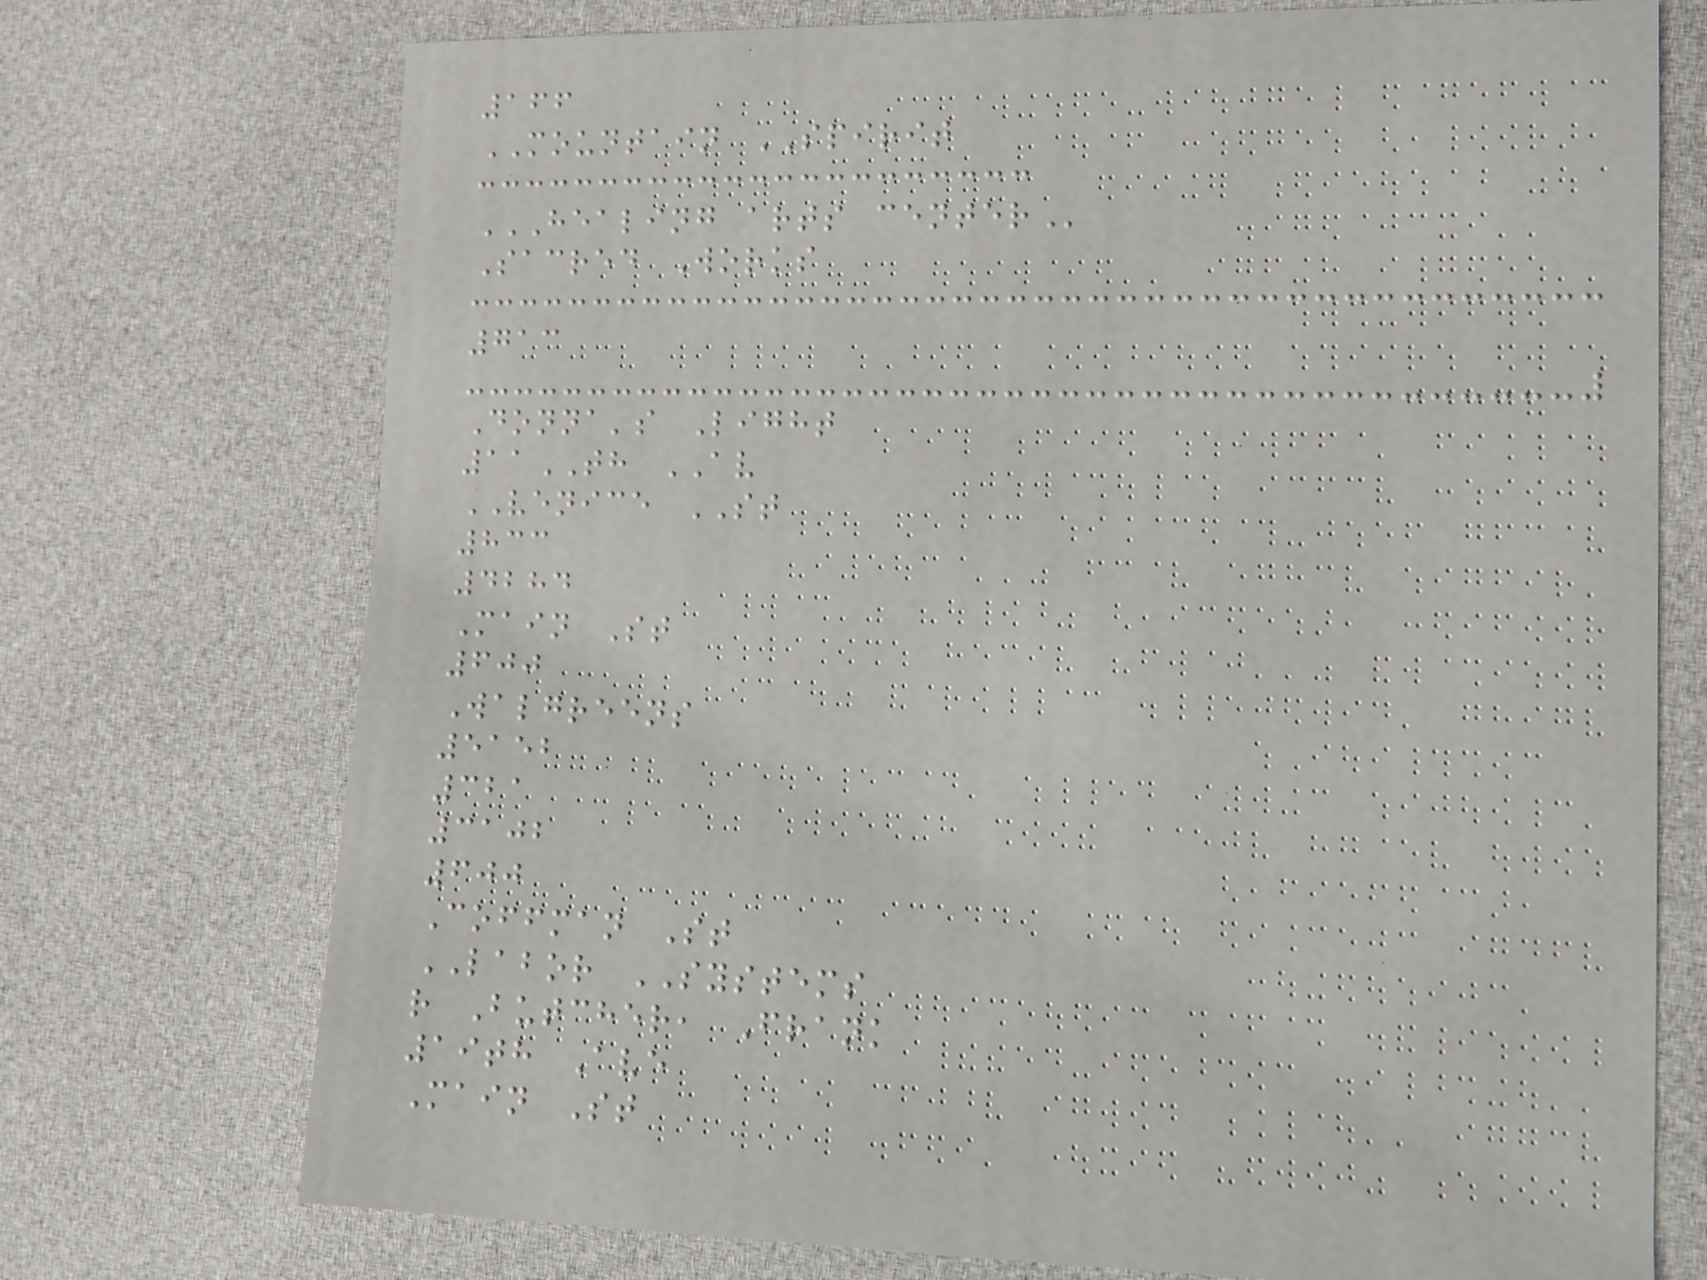166
MOUNTAIN SPIRIT
HEALING ARTS CENTER
Sacred Works
713
Donna's Light
11TH AV
VENICE ST
833
4284
Main St
600
Walgreens
5152
321
3102
600
Coffman St
LABOR SYSTEMS
r Butcher, Frank
19th Ave
Main St
